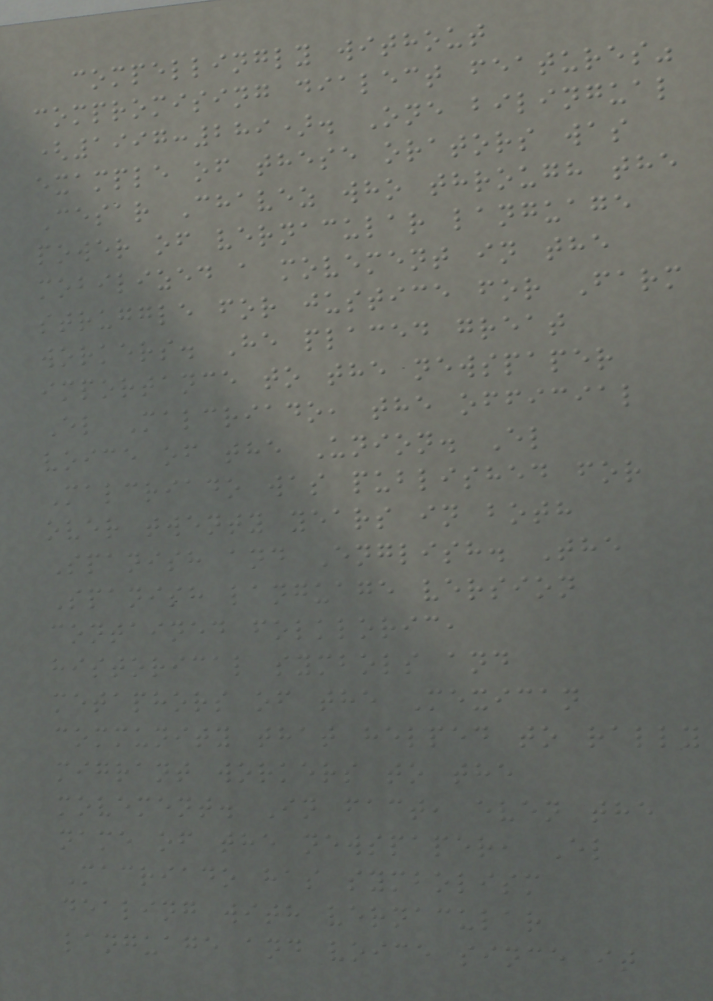compellingly without
compromising dialect features"
(1997:289). One bilingual
example of these orators was
Cesar Chavez who through the
power of vernacular language
mobilized a movement in the
struggle for justice for Farm
workers. He placed great
importance to the newspaper
El Malcriado, the official
voice of the Union. El
Malcriado was published for
over twenty years in both
Spanish and English. The
Spanish language version
contained folkloric,
historical symbols and
metaphors of the Mexican
community that helped to rally
migrant workers to the
movement. In fact, even the
name of the newspaper, El
Macriado has symbolism
dealing with vernacular
language and voice since it
